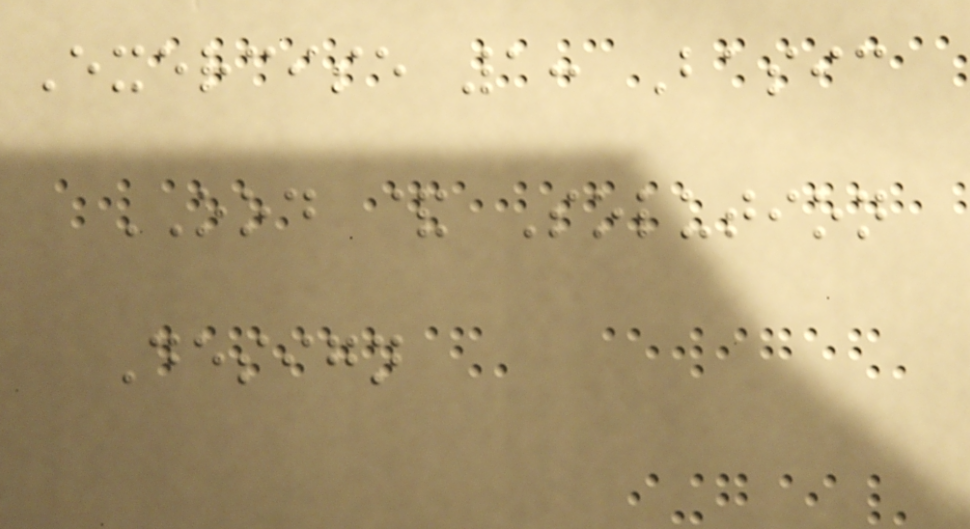Exercise 1: Basic
OOD & Solution
Design
